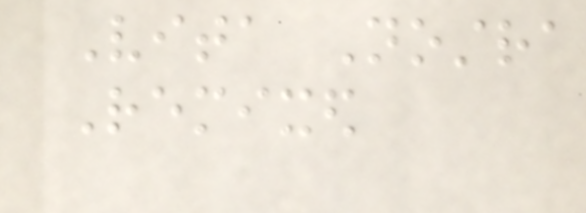Vita Nostra
Remixed
